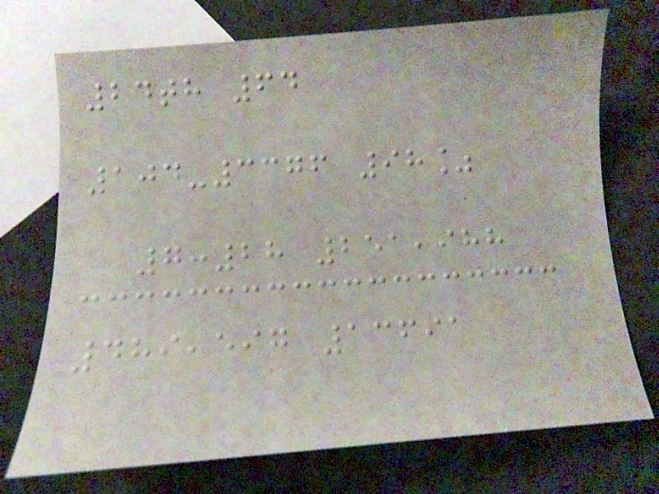24th 64
104-3376 98%
7:28 251,988
489,597 13691
